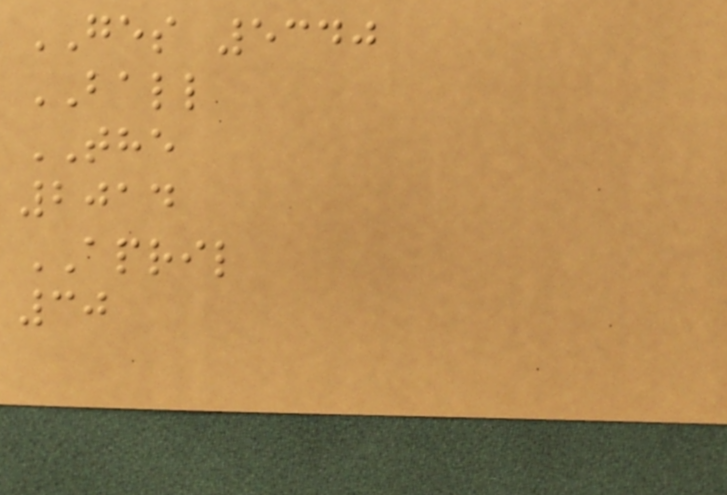GES 5340
BALL
THE
2014
APRIL
30
